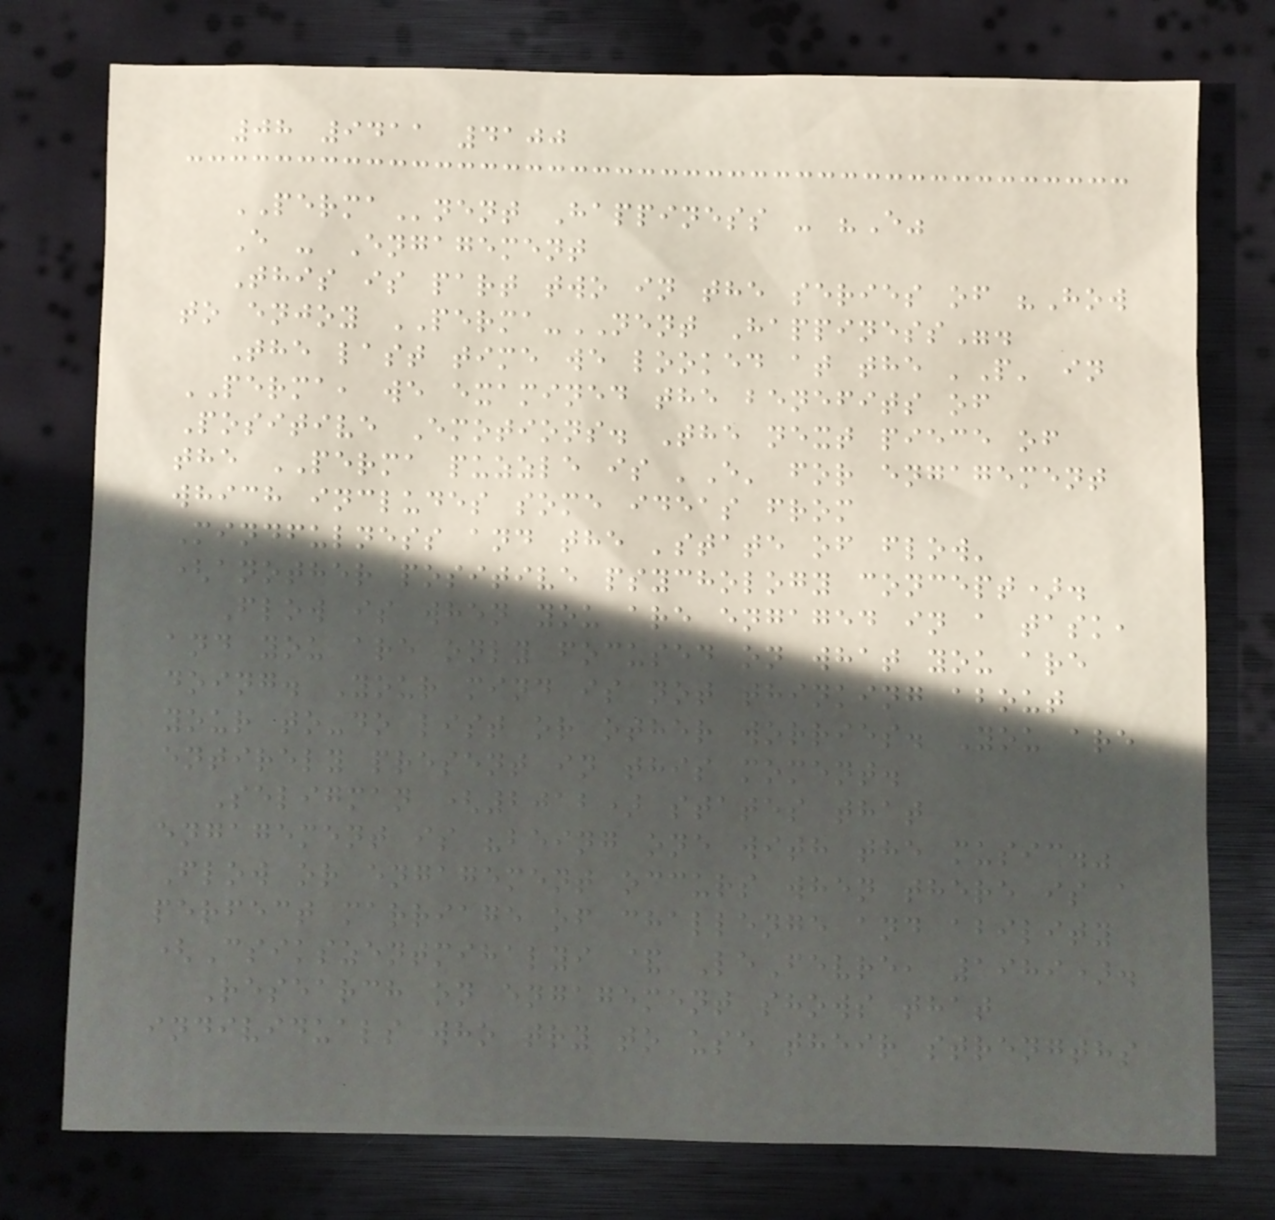08 9411 4100
PERMAnent Happiness - "E"
E - Engagement
This is part two in the series of "How
to enjoy PERMA-NENT Happiness".
The last time we looked at the 'P' in
PERMA, we examined the benefits of
Positive Emotions. The next piece of
the PERMA puzzle is 'E' for engagement
which includes some ideas from
Mindfulness and the 'state of flow'
(another positive psychology concept).
Flow is when you are engaged in a task,
and you are only focused on what you are
doing. Your mind is not thinking about
your to-do list or other worries. You are
entirely present in this moment.
Seligman (2012) states that
engagement is "being one with the music."
Flow or engagement occurs when there is a
perfect marriage of challenge and ability
(Csikszentmihalyi & LeFevre, 1989).
Research on engagement shows that
individuals who try to use their strengths
